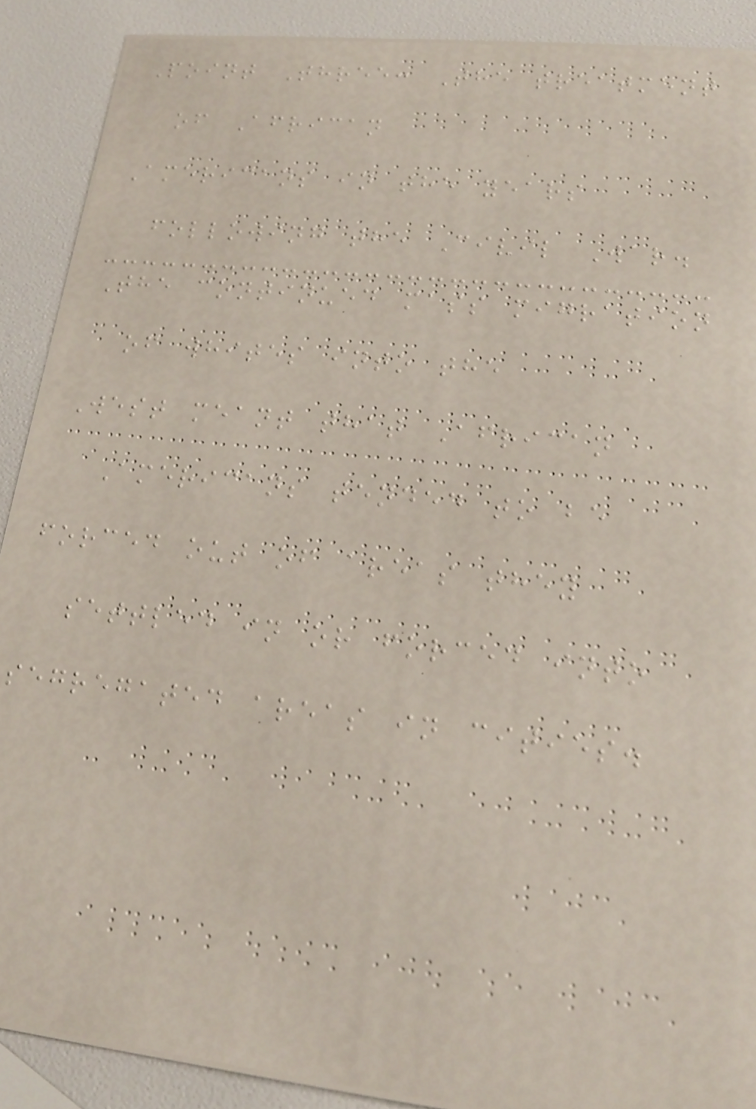Point Three: The treatment
of African
Americans in the years
following the Civil War.
The continued mass migration
of whites into the
West meant that African
Americans tended to be
forced out of areas they
settled in or forced into
segregated areas in cities.
